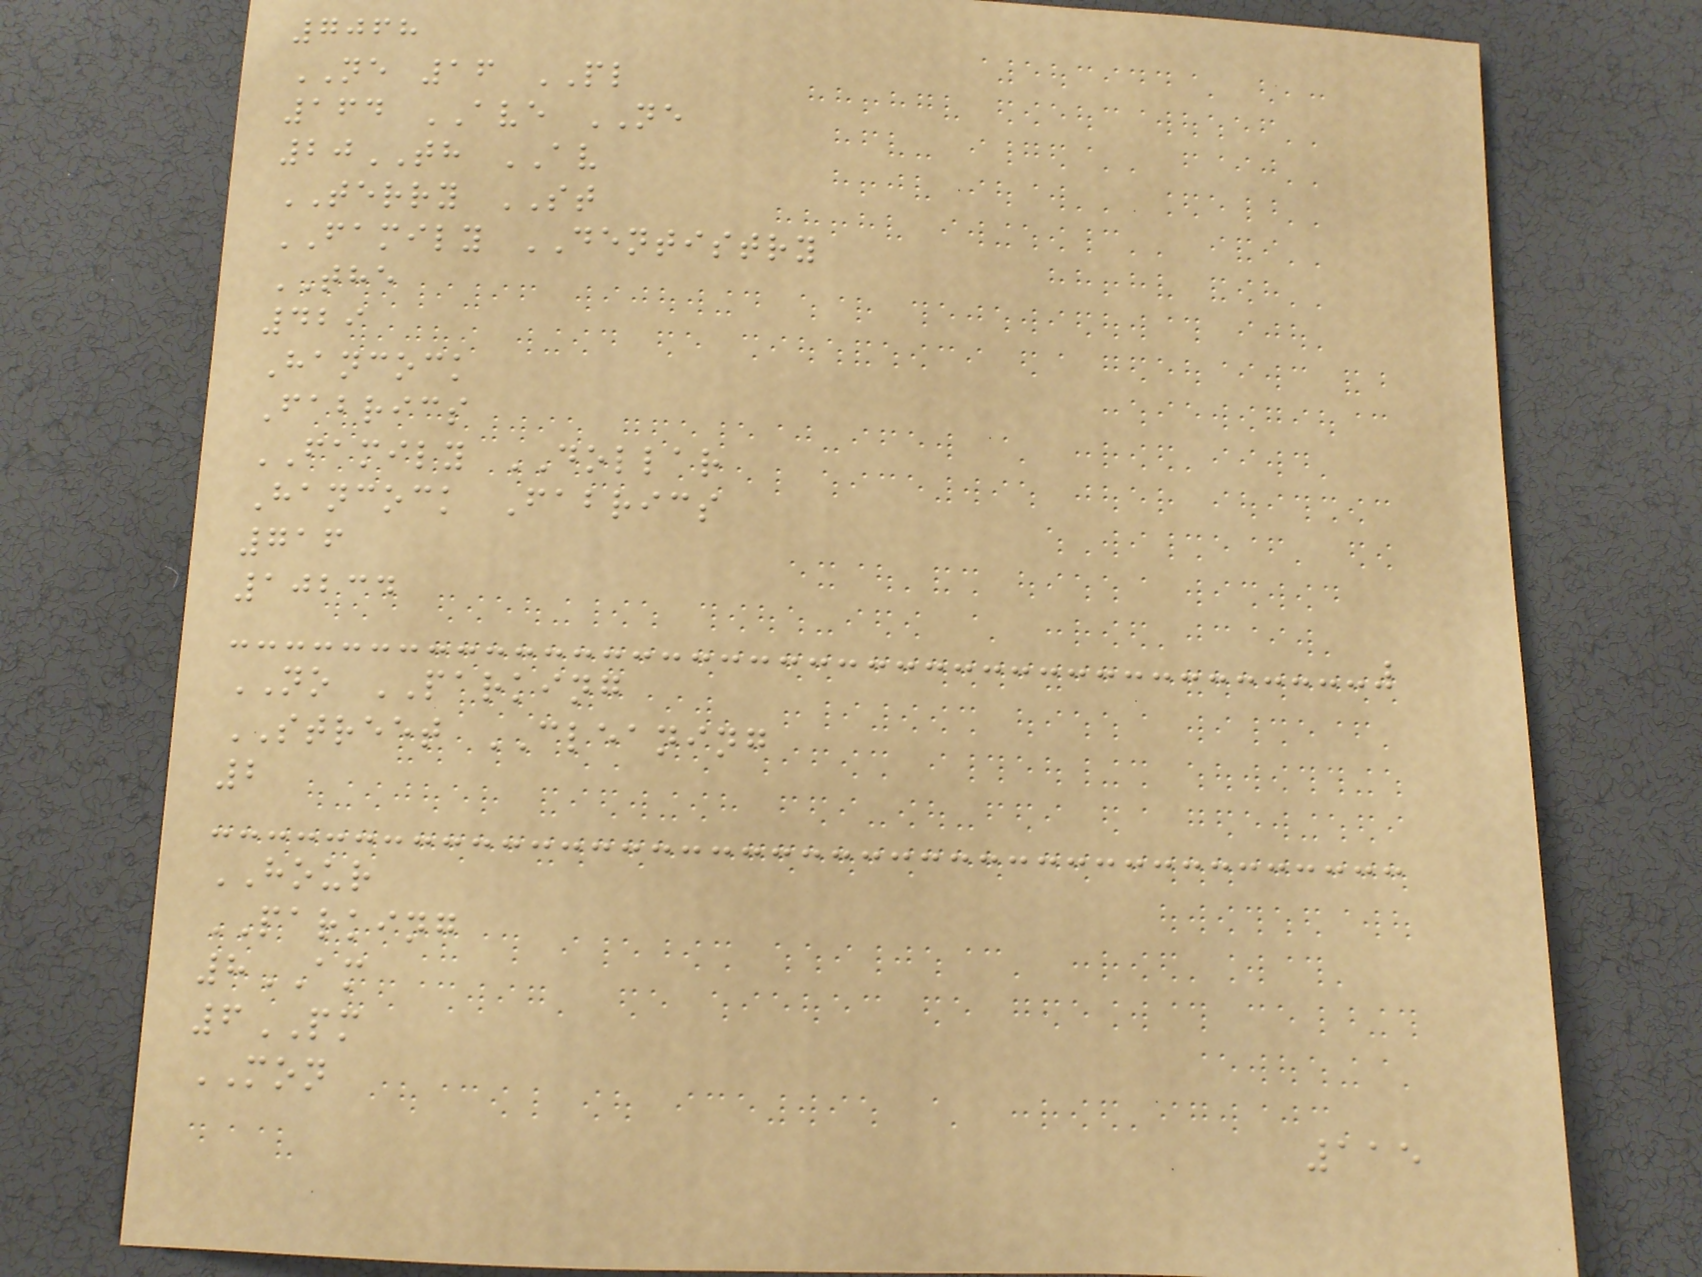7068
NE 16 PL
164 AVE NE
20TH AV
TERRY ST
FAMILY DENTISTRY
THE
429
Hancock
Fabrics
FAMILY DOLLAR
Hancock Fabrics
716
10234
NO PARKING
STREET CLEANING
2
HOUR
PARKING
8AM
6PM
MON
115
